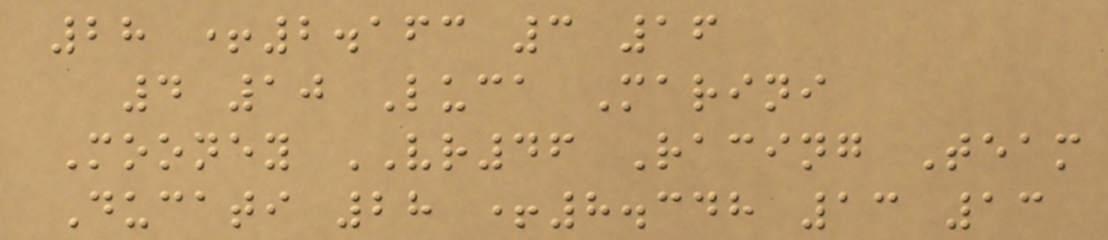28 +2.163 3 16
4 10 Luca Marini
Mooney VR46 Racing Team
Ducati 28 +8.348 13 13
